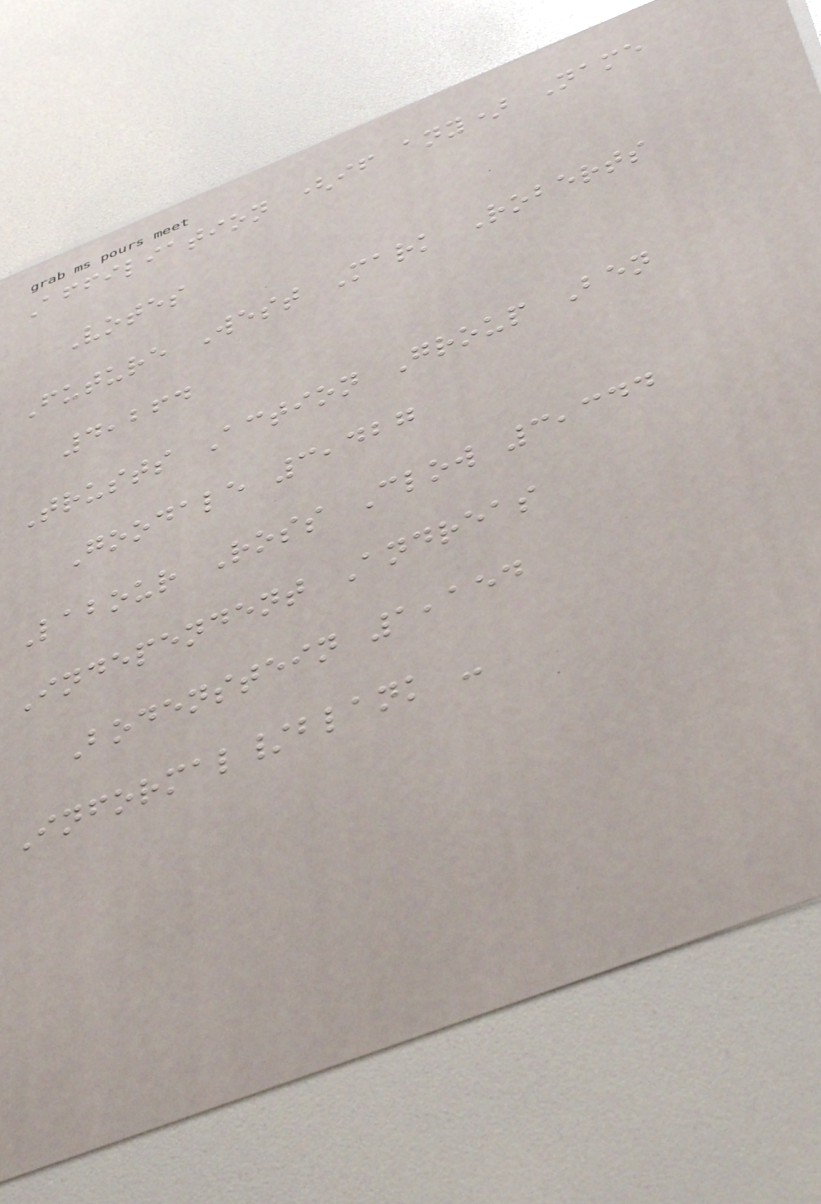Affiliation (if any) Name
Votes
Future West Mark Roberts
4,264
Trusts Action Group Ben
Goodale 3,427
Labour Ross Clow 3,344
Independent Andreas
Bodenstein 1,154
Informal/blank -
